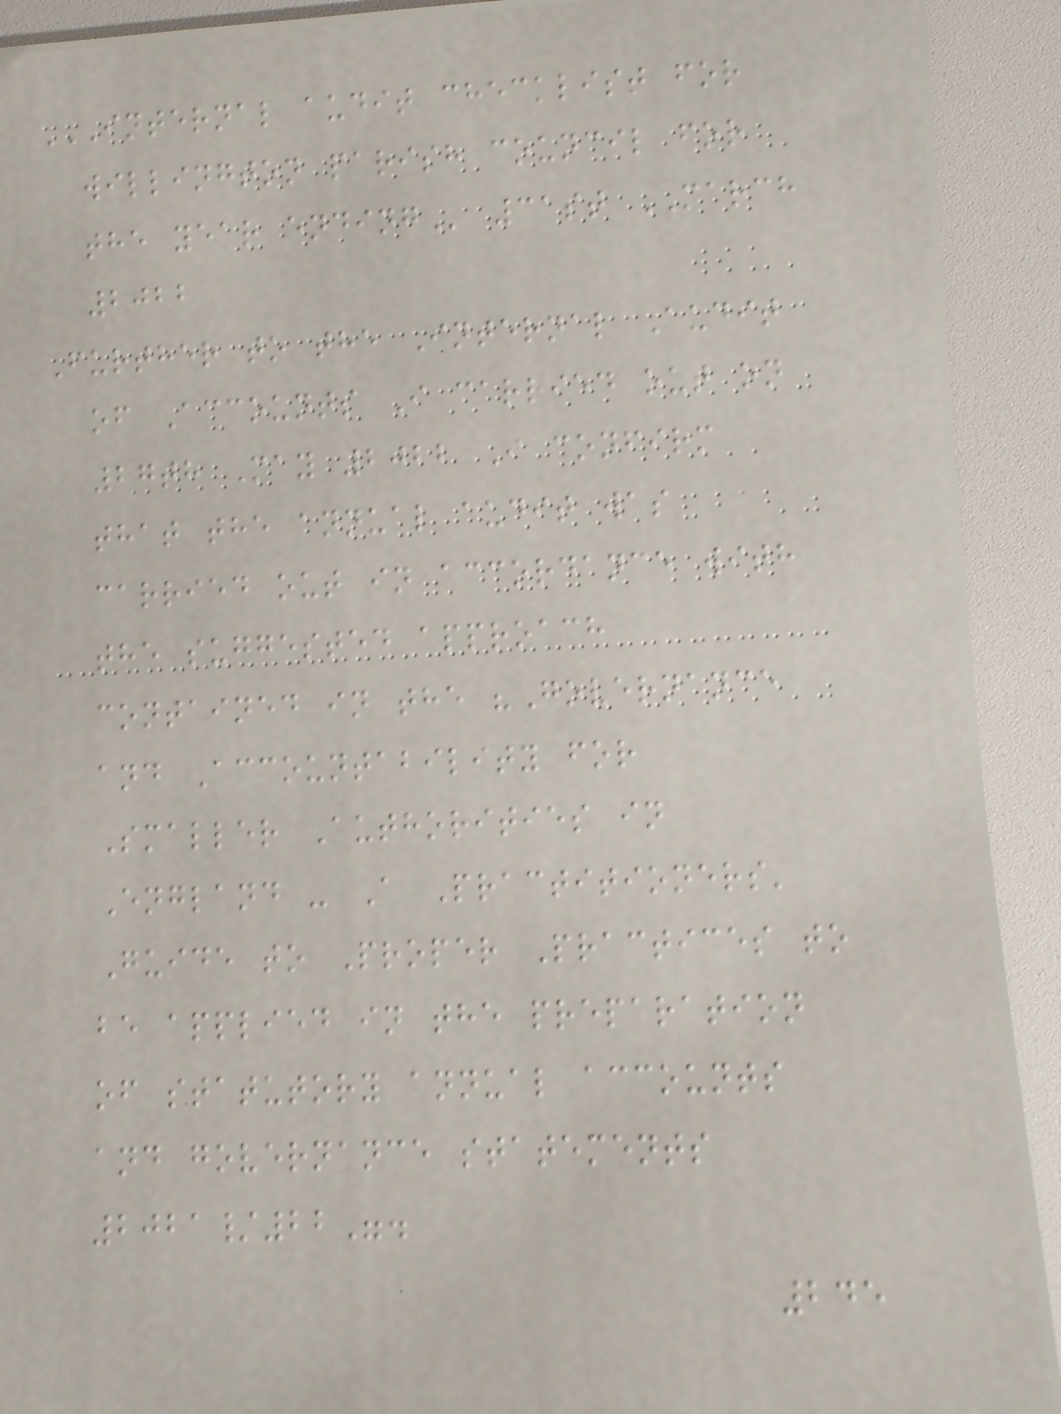INTERNAL AUDIT CHECKLIST FOR
WILLINGTON PARISH COUNCIL FOR
THE YEAR ENDING 31st MARCH
2022
Further to the Internal Audit
of Accounts I carried out on
27th May 2022 I confirm
that the annual audit was
carried out in accordance with
the suggested approach
contained in the "Governance
and Accountability for
Smaller Authorities in
England - A Practitioners'
Guide to Proper Practices to
be applied in the preparation
of statutory annual accounts
and governance statements
2021/22".
245
